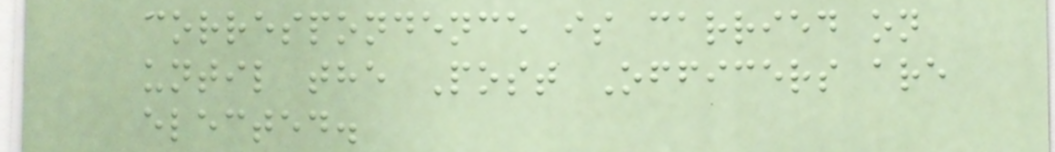correspondence is carried on
until the Post Officers are
elected.
